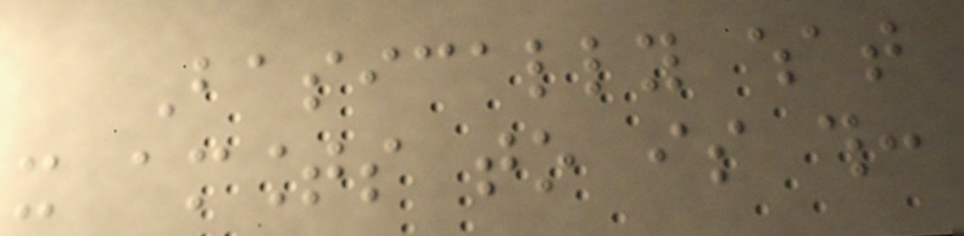Basically what
it amounts to is this:
